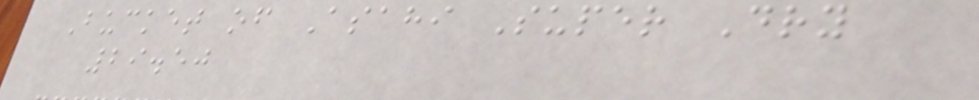Bucket of Asahi Super Dry
29.50
